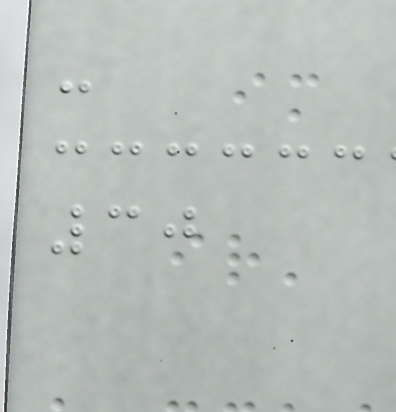-
30
